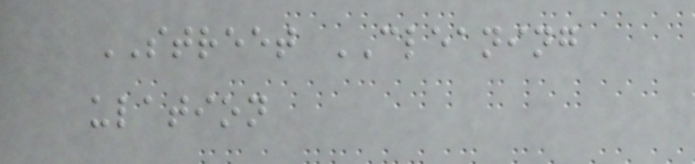STREET CLEANING
ulation
